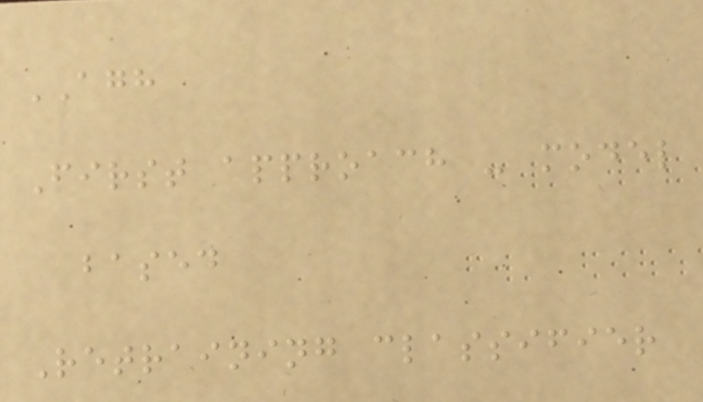AGH
First approach - model
based
Retraining classifier
